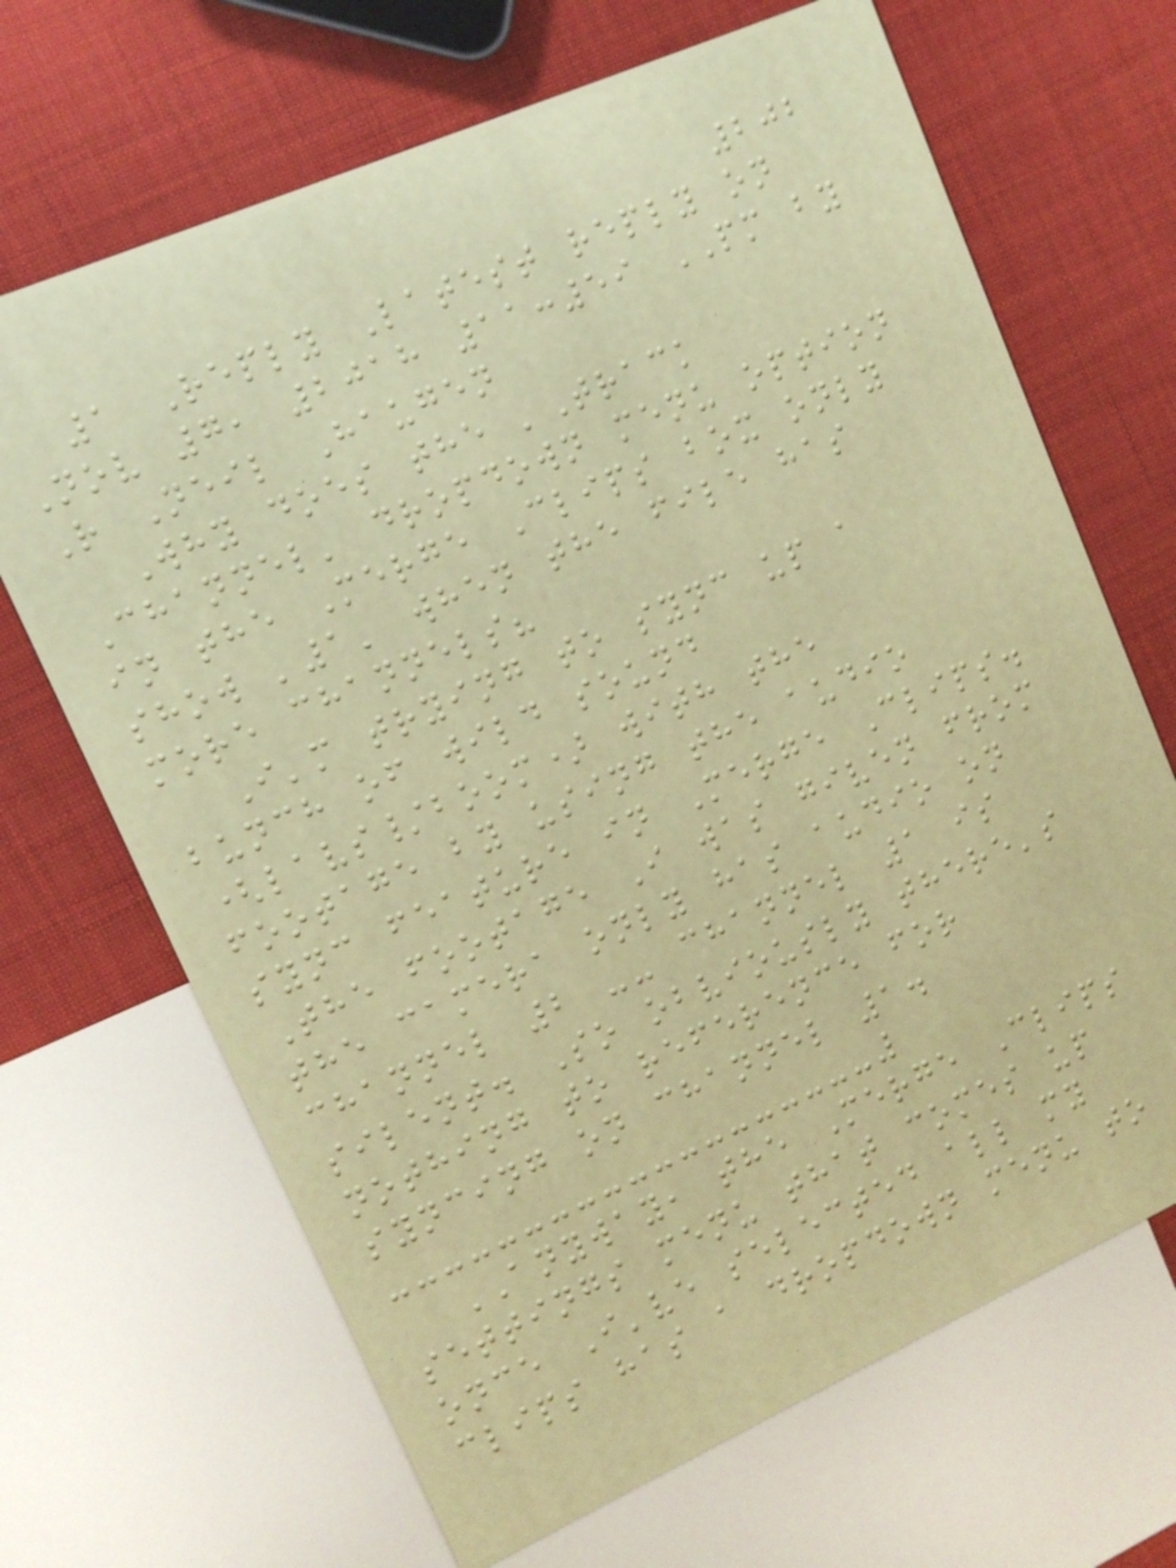202
1 Reply Latest reply on
Nov 7, 2018 11:59 PM by
R Neil Haugen
Why does the 'Track
Channel' dropdown menu option
in the Merge Clips box only
show '1' when the file has
more channels?
I'm trying to sync up a
bunch of wild sound
(lavs/boom) with the
footage by using the audio
sync feature in Merge Clips.
The footage I was given from
the camera only has audio on
channel 2 -- channel 1 is
silent. So obviously there's
nothing to reference for
syncing on channel 1.
ANYWAY, the Merge Clips
settings menu that comes up
once I've selected all my
clips has a dropdown menu to
